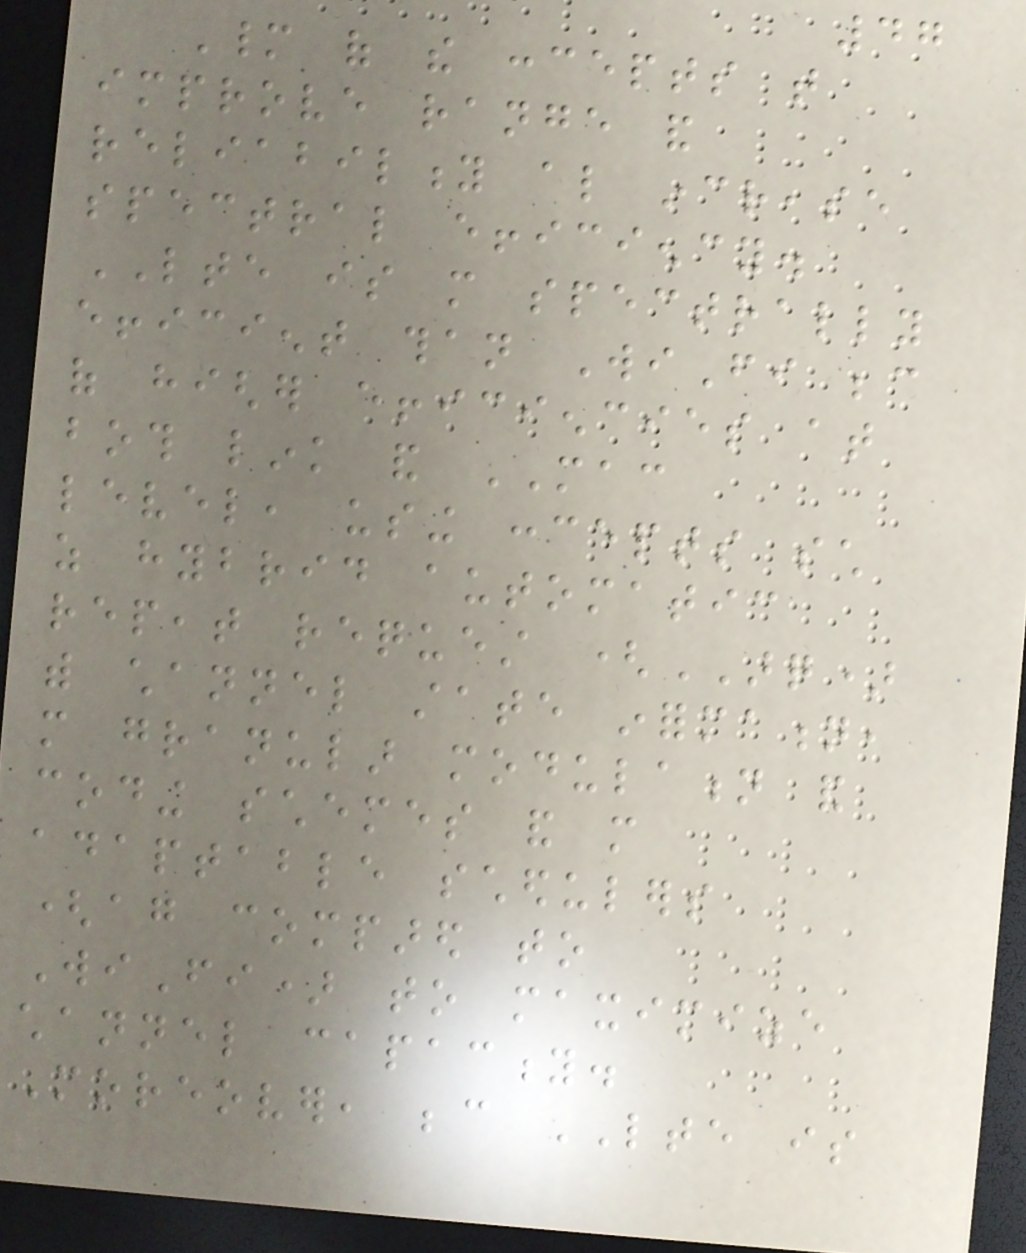47
Many of the concepts that
improve range and
reliability also increase
spectral efficiency.
LTE is more spectrally
efficient than WiFi because
of higher efficiencies at
both link and MAC
level, using concepts such
as hybrid automatic
repeat request (ARQ)
with channel state information,
more granular modulation and
coding schemes and more
adaptable schedulers
(again compared to
WiFi) to maximize
channel capacity.
Moreover, because LTE is
